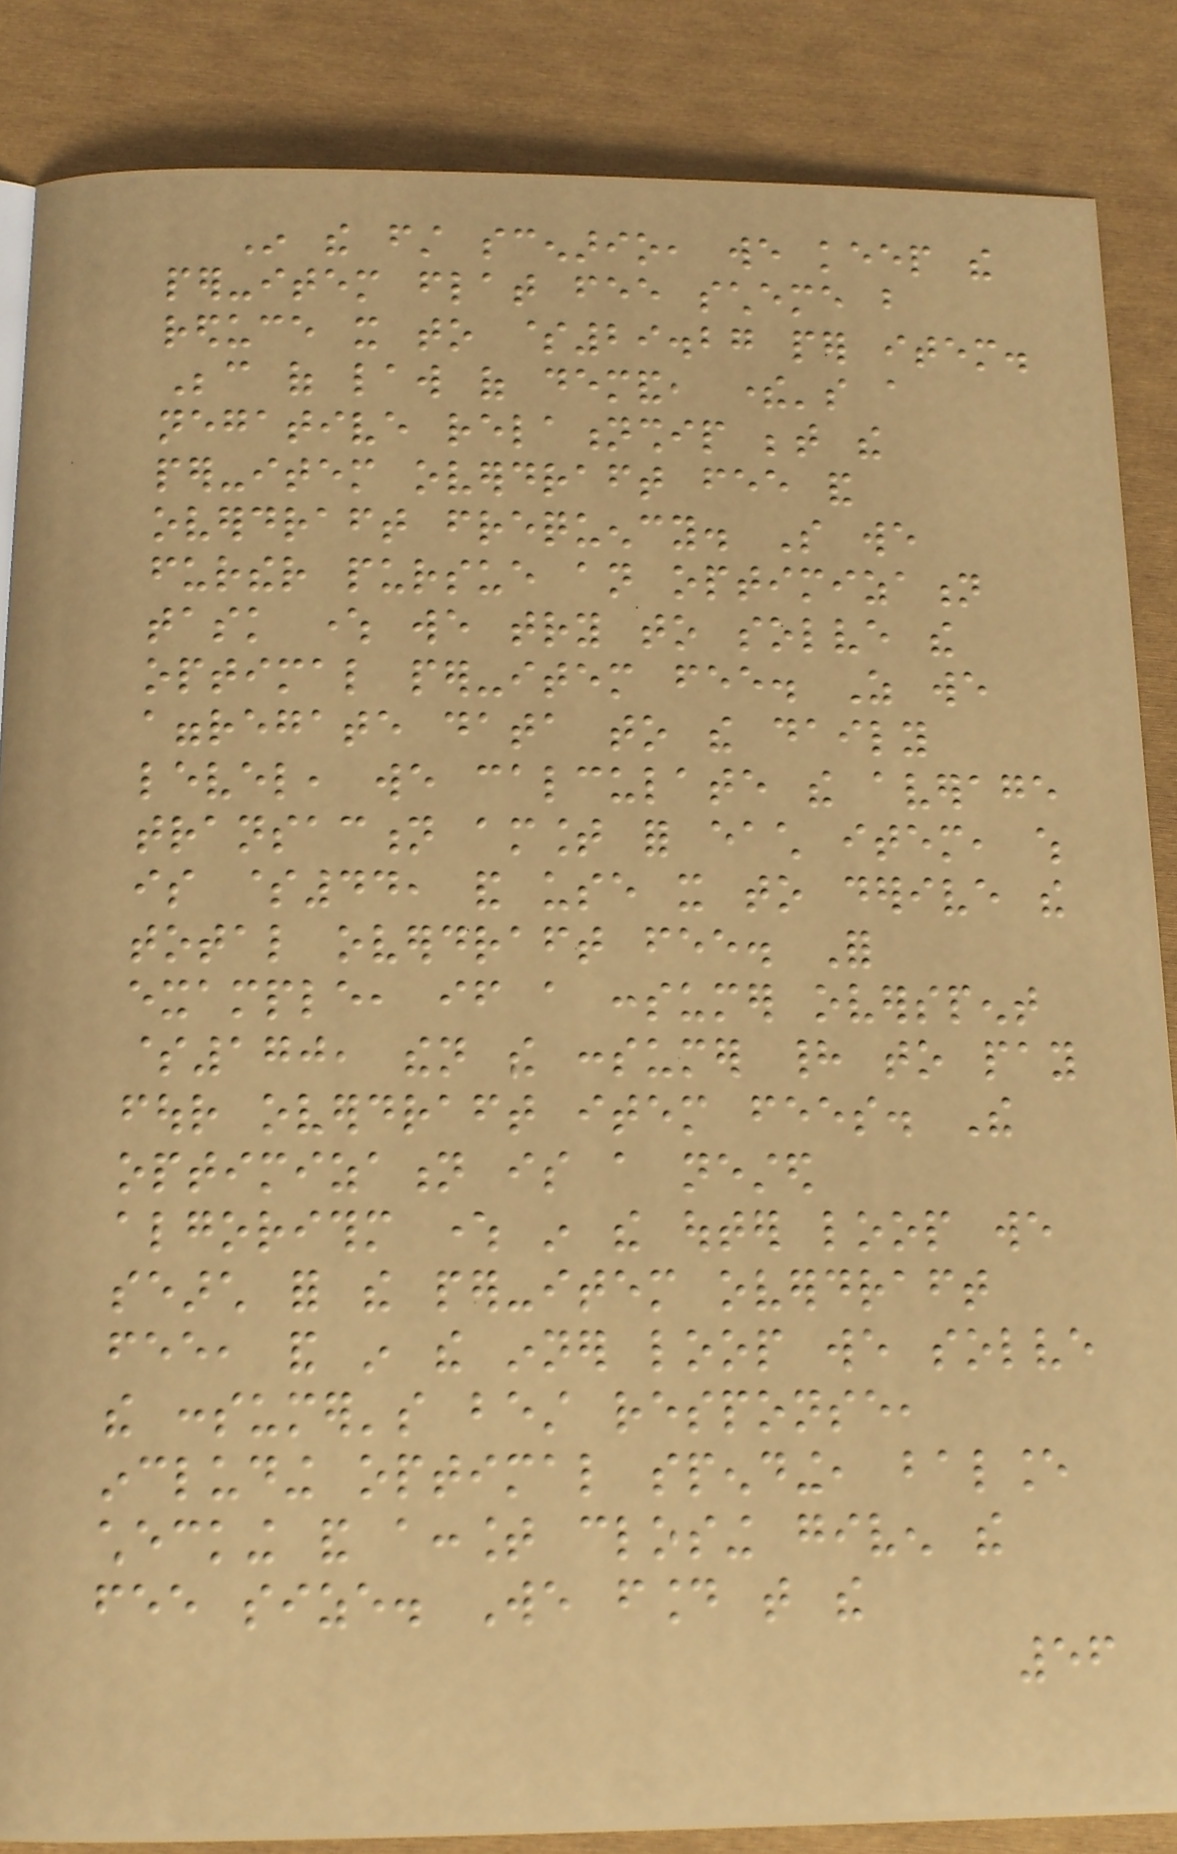In the first scenario, we keep the
per-item flat fee scheme but
reduce it to $29.27 per item.
Because of law of demand, there's a
negative relationship between the
per-item overdraft fee and
overdraft frequency. So we
further pursue an optimization
task where we try to solve the
optimal per-item fee. As we
aggregate data to the daily
level, we calculate the average
transaction amount for each item, which
is $44, and use it to derive the
total overdraft fee. For
example, if a consumer overspent
$170, then the consumer had to pay
four overdraft item fees. The
optimization is a nested
algorithm where in the outer loop we
search for the per-item overdraft
fee, and in the inner loop we solve
the consumer's best response,
including optimal spending, balance
checking and account closing given the
fee size. We found that the
56
